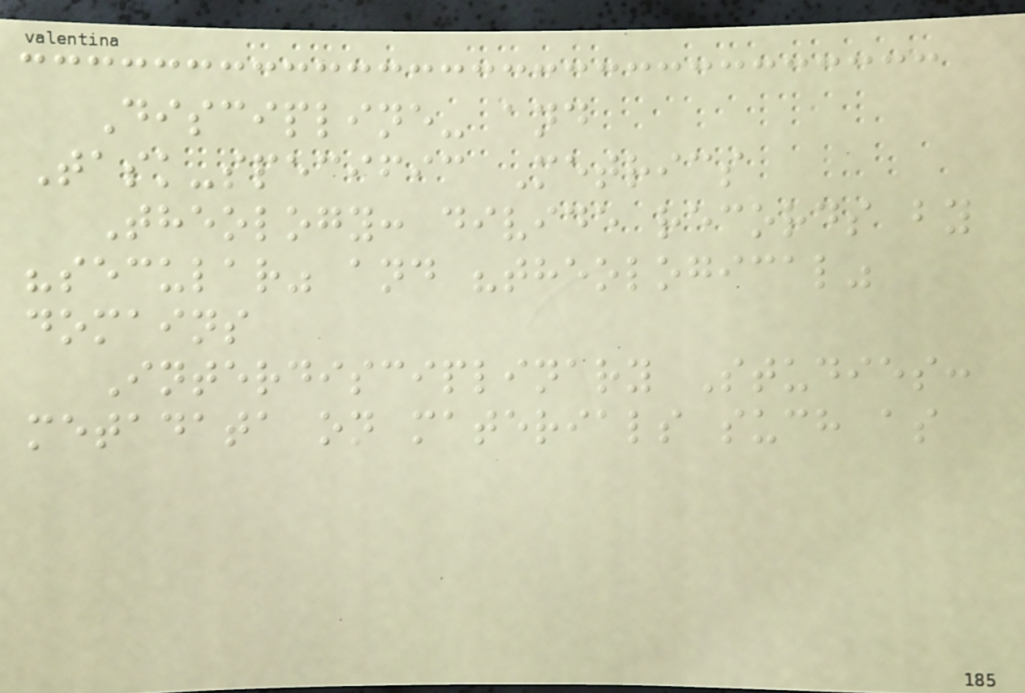Discipline- and
Task-specific Metrics
Theology: divide records by
"secular" and "theological"
domains
Interdisciplinary Studies:
metadata on materials such as
